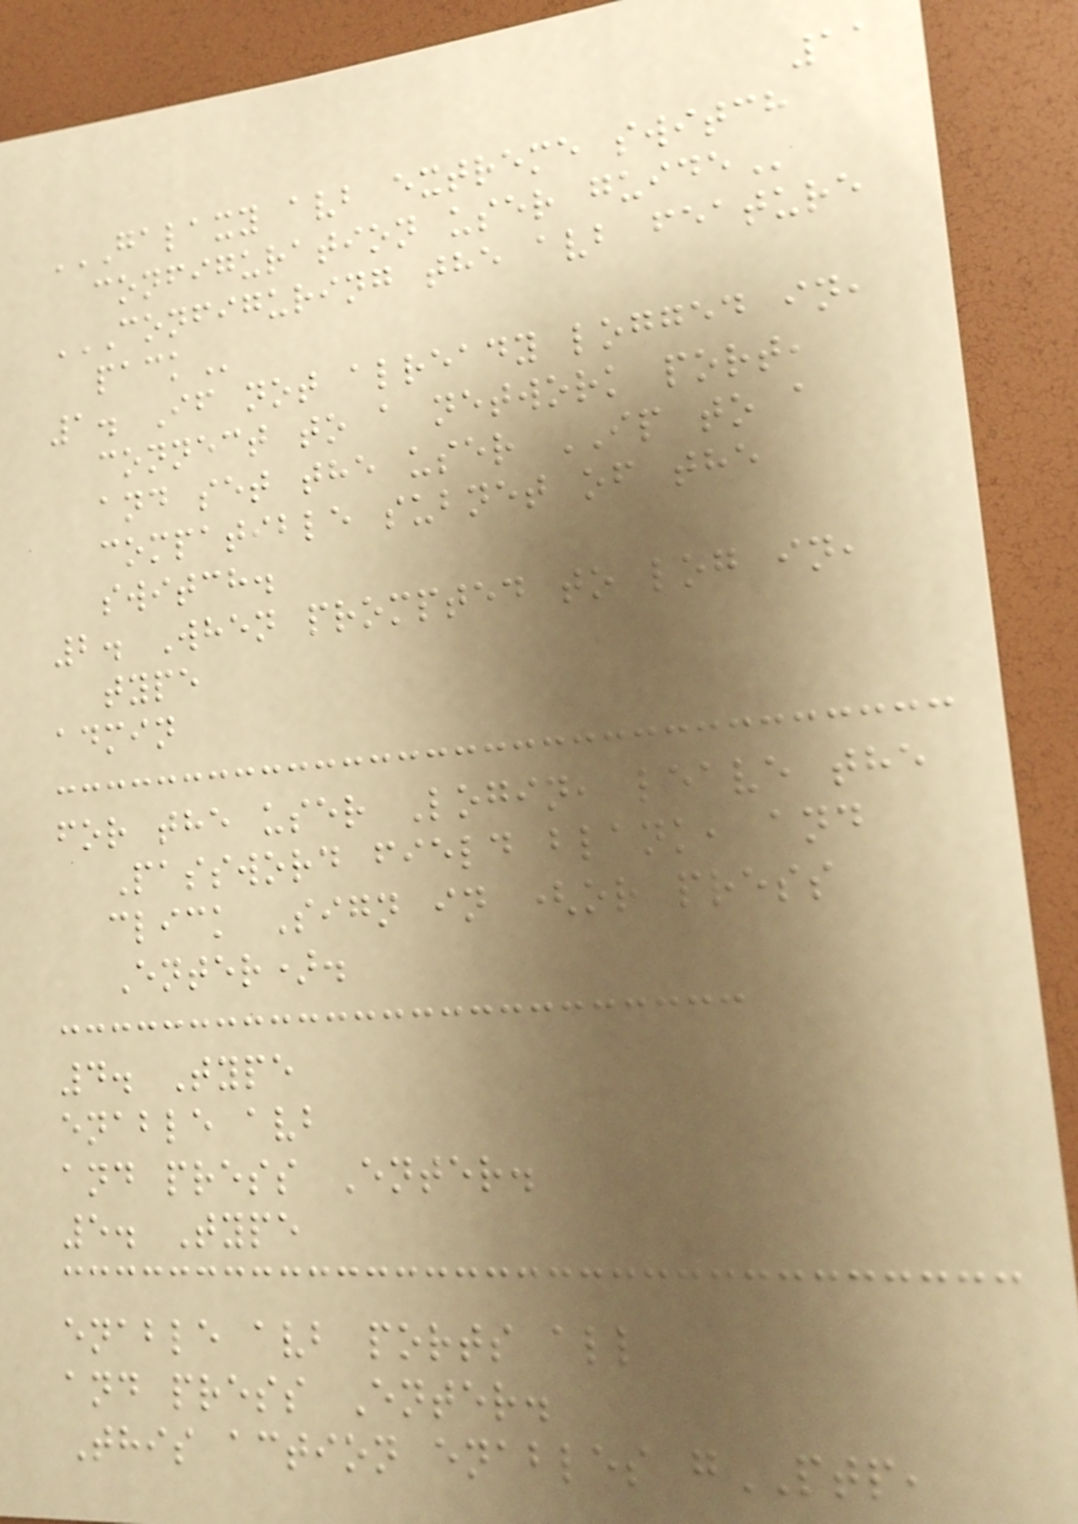11
GALAXY AVB EXTREME SWITCH
CONFIGURATION USER GUIDE
CONFIGURING THE AVB FEATURE
PACK
1. If not already logged in,
connect to a network port,
and set the user IP to a
compatible subnet of the
switch.
2. When prompted to log in,
type
admin
for the user Login, leave the
Password field blank, and
click Sign in (or press
Enter).
4. Type
enable avb
and press Enter.
5. Type
enable avb ports all
and press Enter.
This action enables gPTP,
